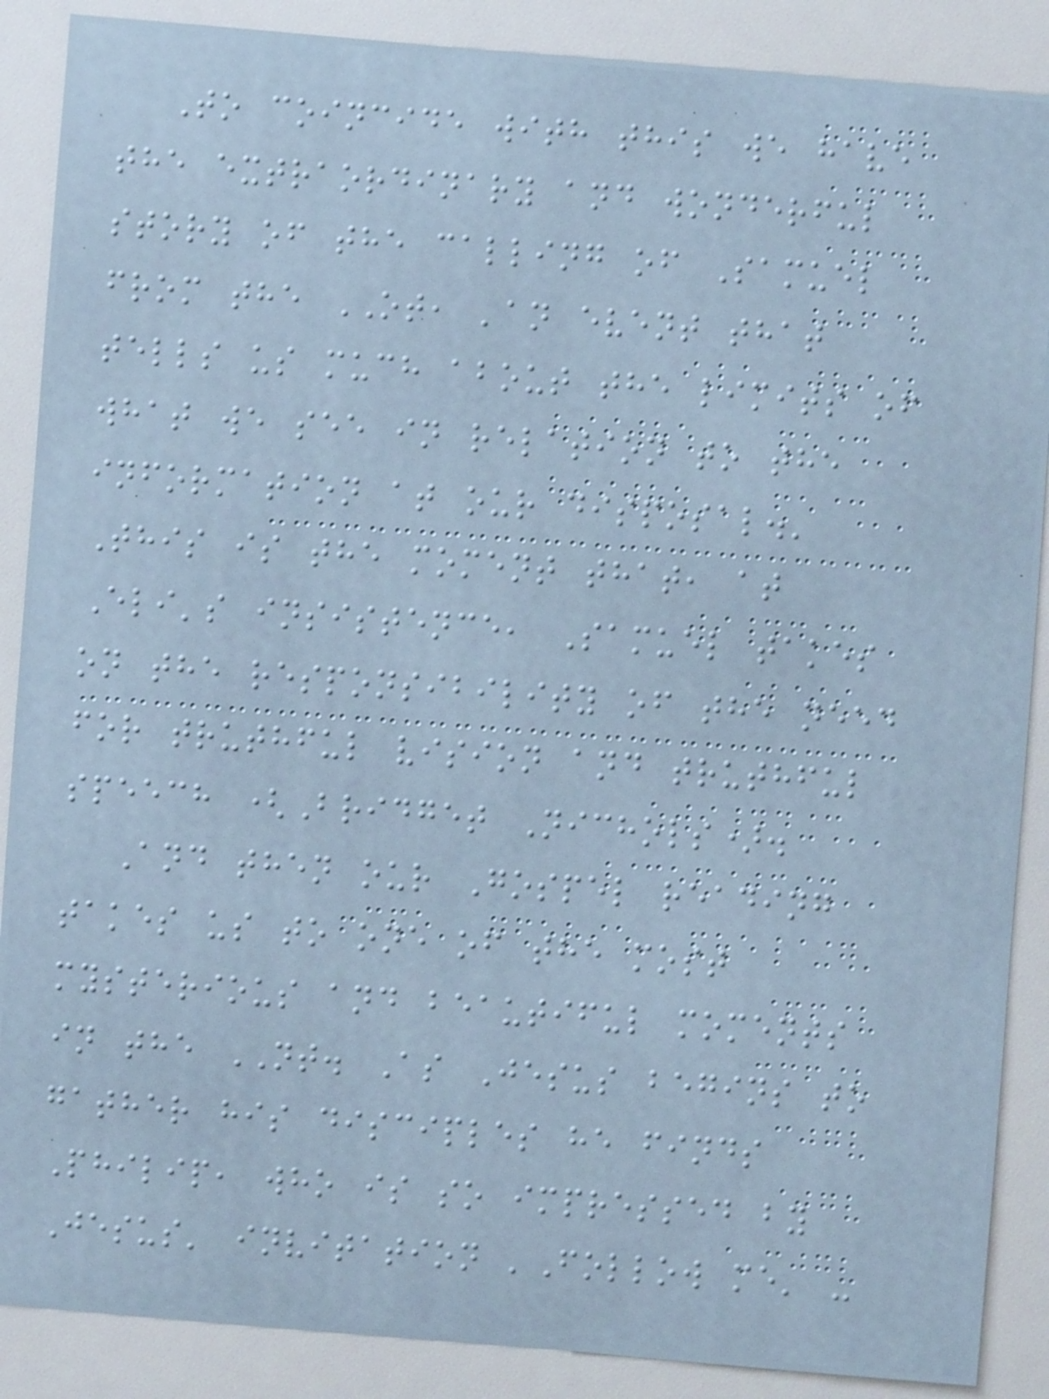To coincide with this we have
the extraordinary and wonderful
story of the calling of Samuel
from the OT, 'an event that
tells us much about the limits of
what we see in relation to the
information at our disposal.'
This is the moment that, at
Eli's insistence, Samuel takes
on the responsibility of the need
for truthful vision and truthful
speech (Bridget Nichols).
And then our Gospel reading
takes us to one of the most
mysterious and beautiful moments
in the NT. As Jesus begins to
gather his disciples he finds
Philip, who is so impressed by
Jesus' invitation 'Follow me' -
